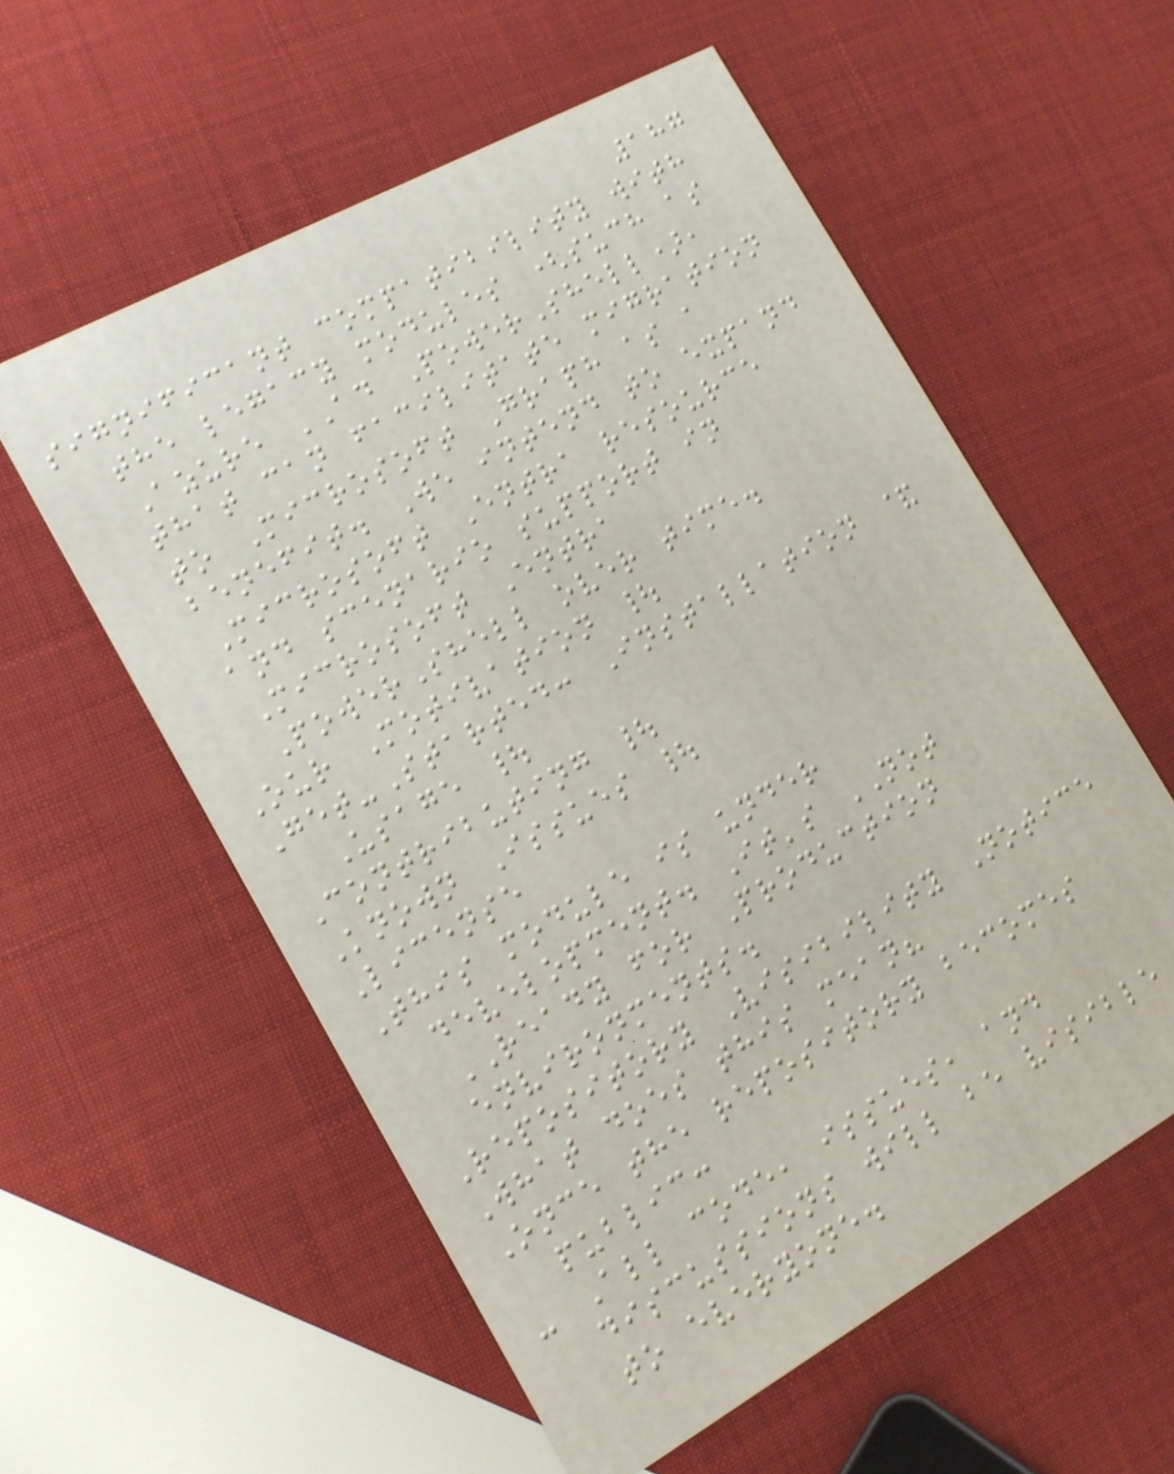187
significant compatibility with
the legacy modules (such as
Azure AD PowerShell),
that can facilitate migration
to Microsoft Graph as a
benefit. We intend to expand
Microsoft Entra resource
and scenario support in
Microsoft Entra
PowerShell over time.
Our Motivation |
Get-Started: Installation &
Usage |
Contributing |
Known Issues |
License
This module is under
development. It's NOT
READY for Production
environments.
Repository Visibility Notice
What does this mean?
Once the repository becomes
public:
- All code, issues, and
discussions will be visible
to everyone.
